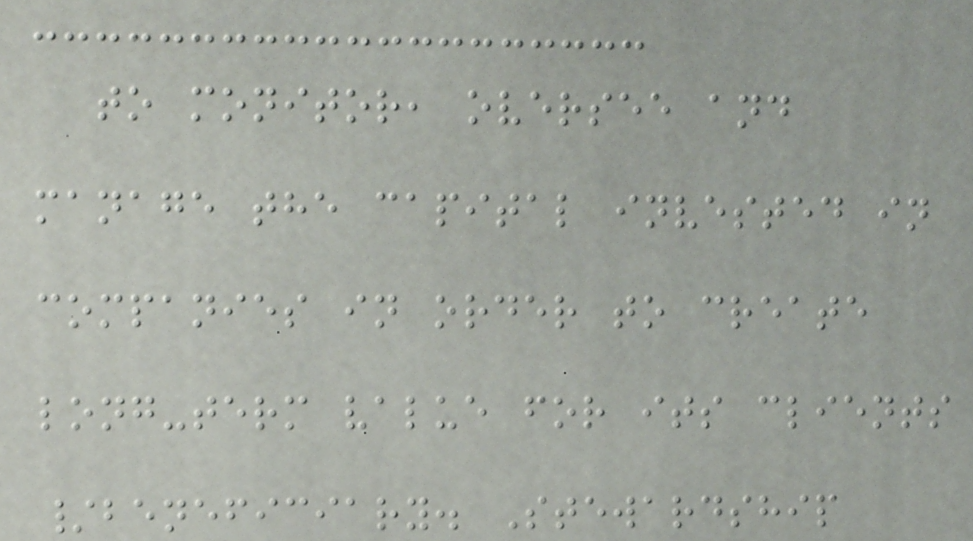to monitor, oversee and
manage the capital invested in
companies in order to create
long-term value for its clients
/beneficiary. Stewardship
